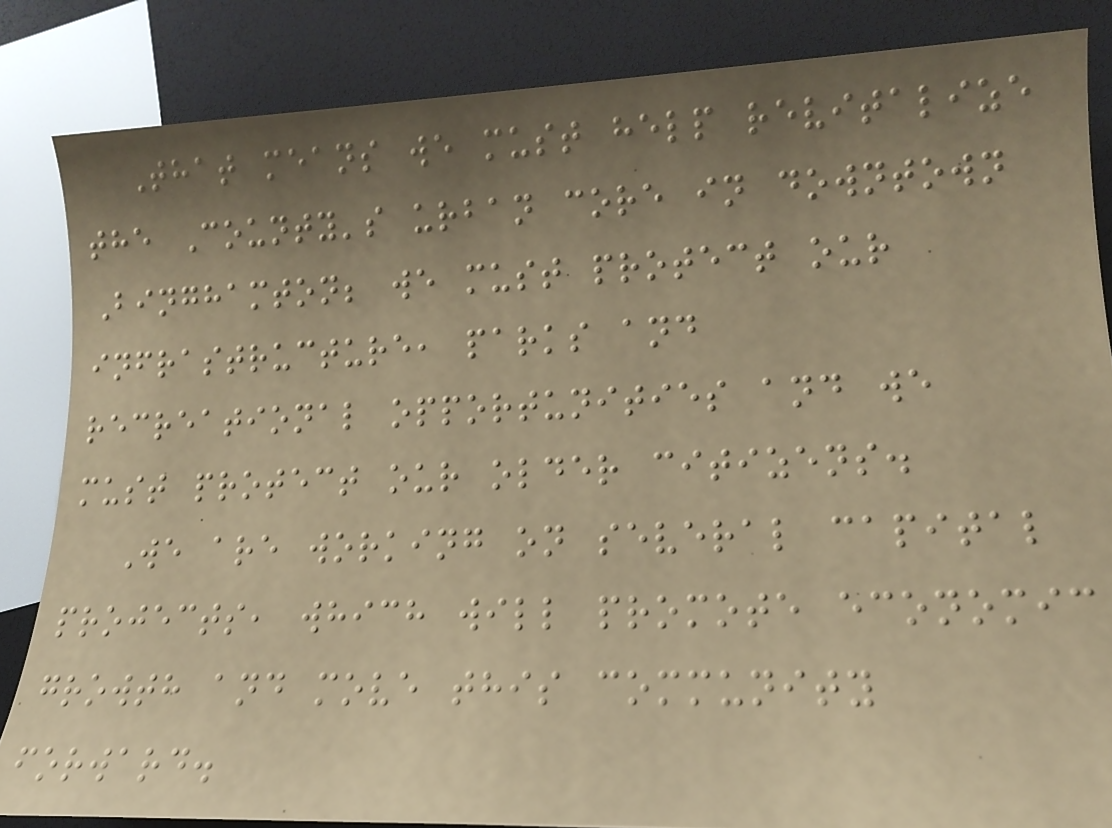That means we must help revitalize
the County's urban core in downtown
Binghamton; we must protect our
infrastructure, parks and
recreational opportunities and we
must protect our older citizens.
We are working on several capital
projects, which will promote economic
growth and move this community
forward.
